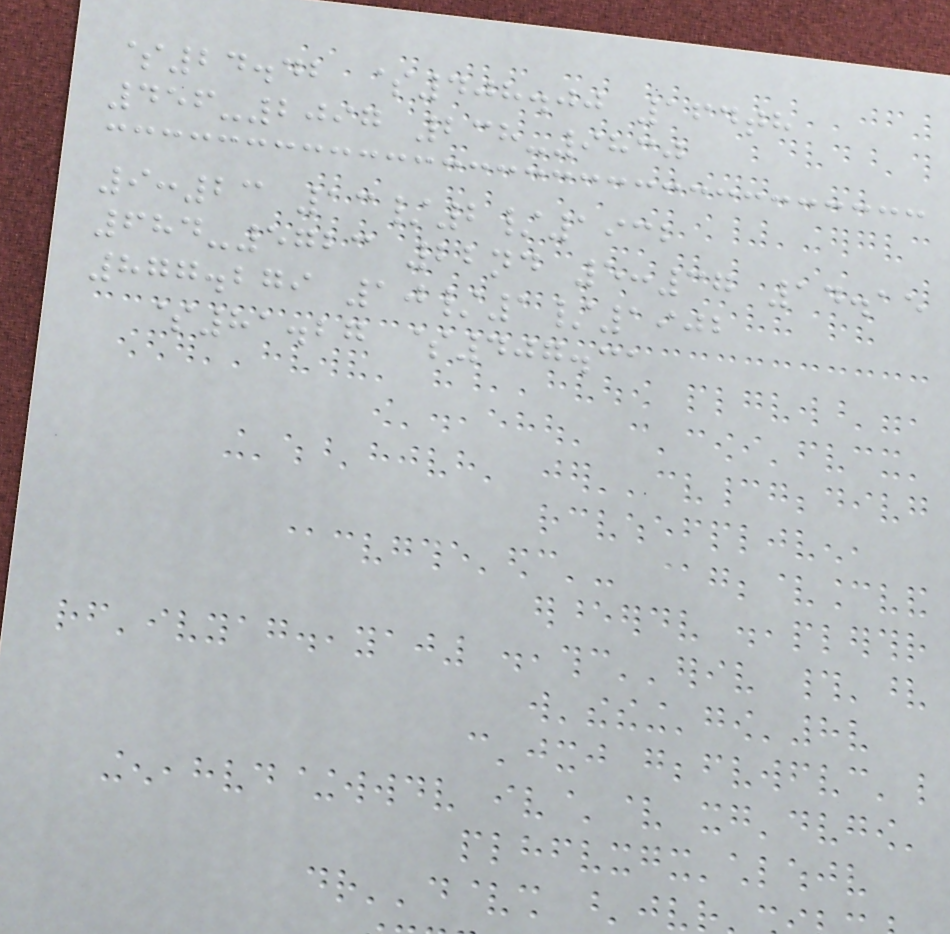$24.42 $408.00 164th
456-2097 238-9830
9:23 13/2/1932
684-5723 22nd 5:37 14.15
877.279 10/1/1902
$81.27 $407.31
